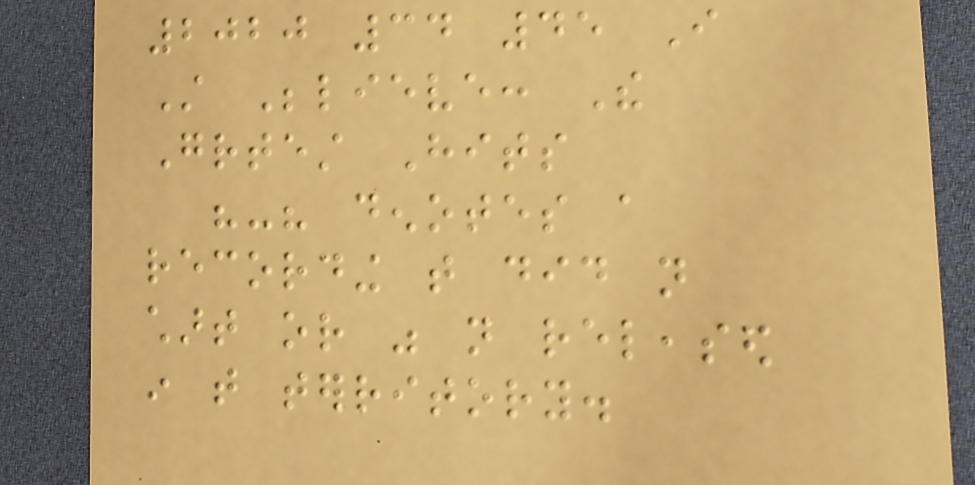2020 34 45 I
Still Believe: The
Greatest Hits
"-" denotes a
recording that did not
chart or was not released
in that territory.
